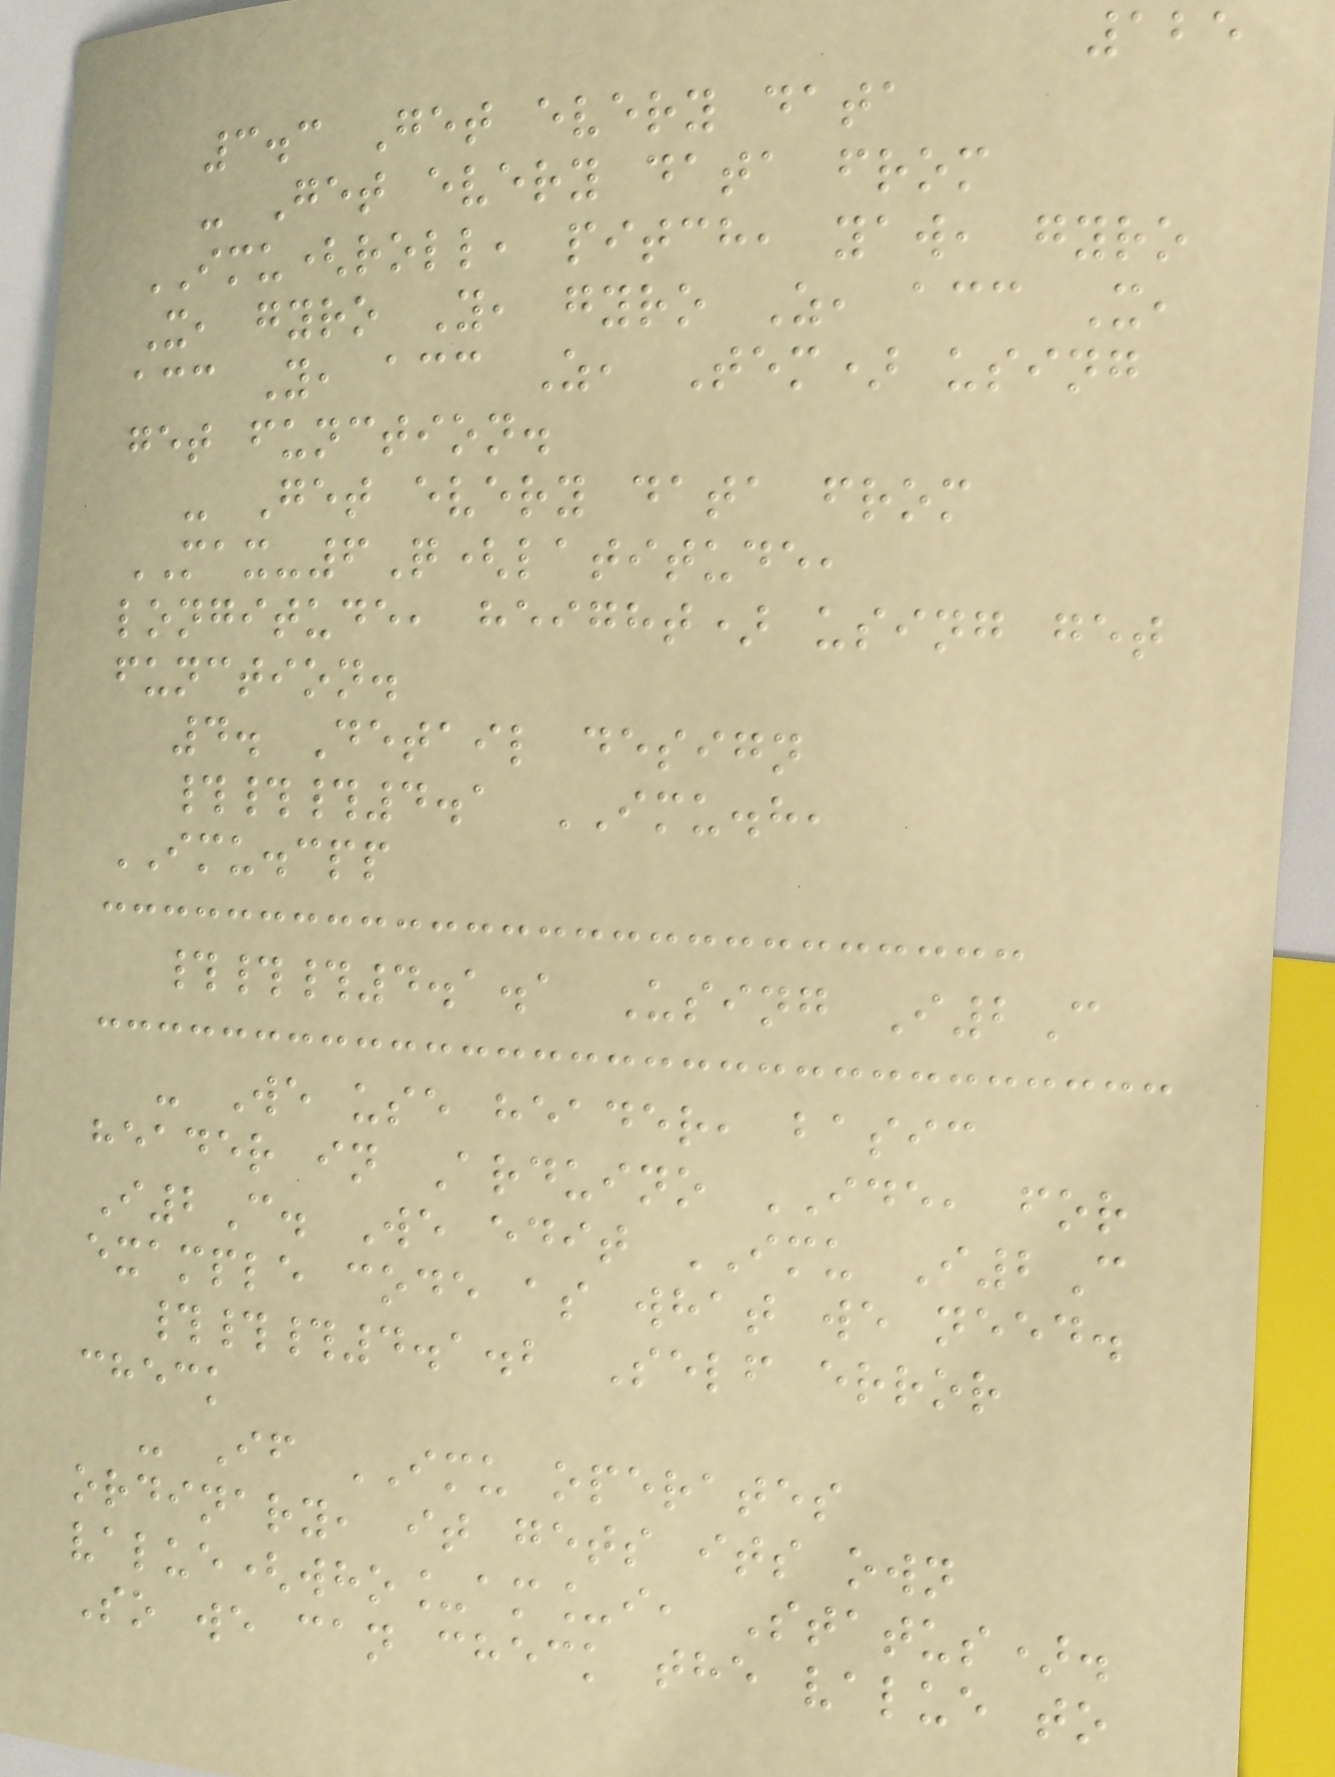125
3.3 Get every data
- Get every data from
IMU(roll, pitch, yaw, gyro
X, gyro Y, gyro Z, acc X,
acc Y, acc Z, Tem) using
get function.
- Get every data from
MAX-6Q(latitude,
longitude, height) using get
function.
4. Detail design
###4.1 IMU.h,
IMU.cpp
###4.1.1 Using I2C
- We use header, basic
header in Arduino IDE, for
I2C. We edit IMU I2C
example code as what we need.
###4.1.2 Self error
check
- If IMU operates
ordinary, it gets its own
value(who_am_i, Status).
So we can check the value to
